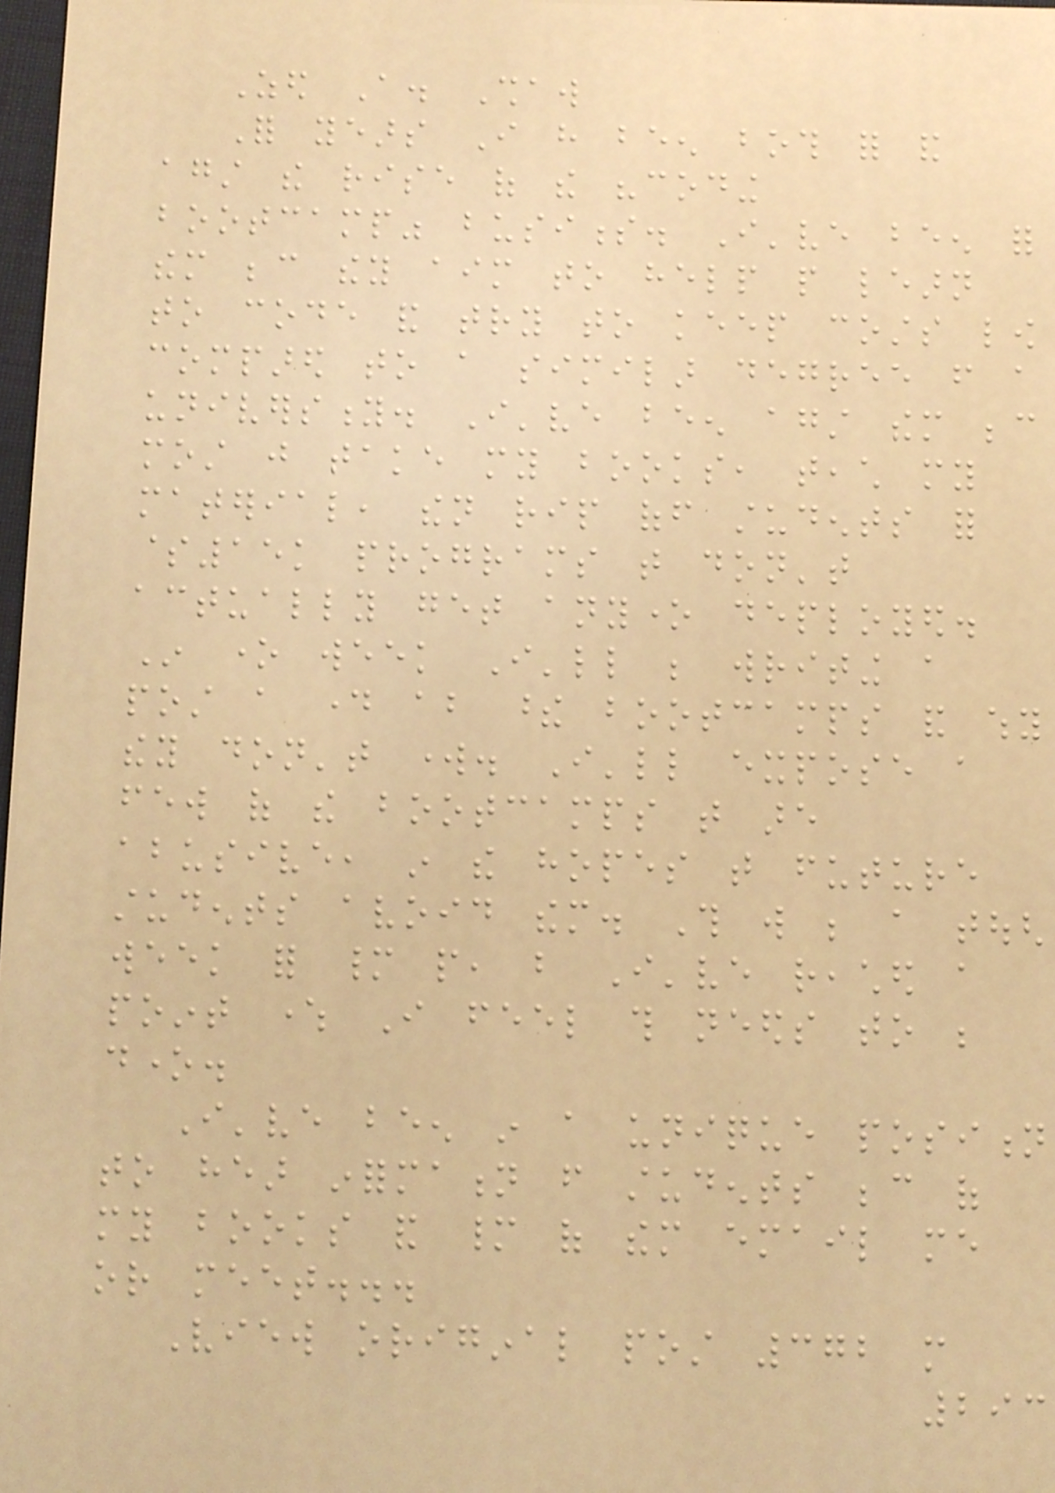Zed A. Shaw
For years I have been both for and
against the rise of the "coding
bootcamp" business. I've been for
them because they aim to help people learn
to code and try to keep costs low
compared to a similar degree from a
university. I've been against them because
most just take my books, teach my
material, then rip off students for
$15k programs that don't
actually get anyone deployed.
In one week I'll be writing a
post a day about these bootcamps and why
they don't work. I'll expose a
few of the bootcamps that are
abusive, in the hopes that future
students avoid them. This will be a tough
week for many people, but I've reached a
point where I feel this needs to be
done.
I've been in a unique position
to hear information from students because of
my books and many of them email me
or meet...
View original post 372 more
293
